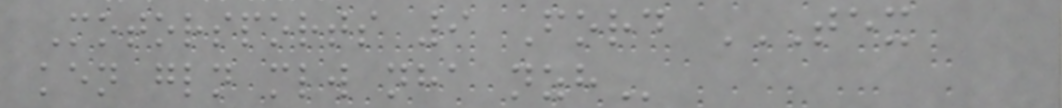Motorsports 9 Ford TEX
KEN GLN MLW NHA NZH
